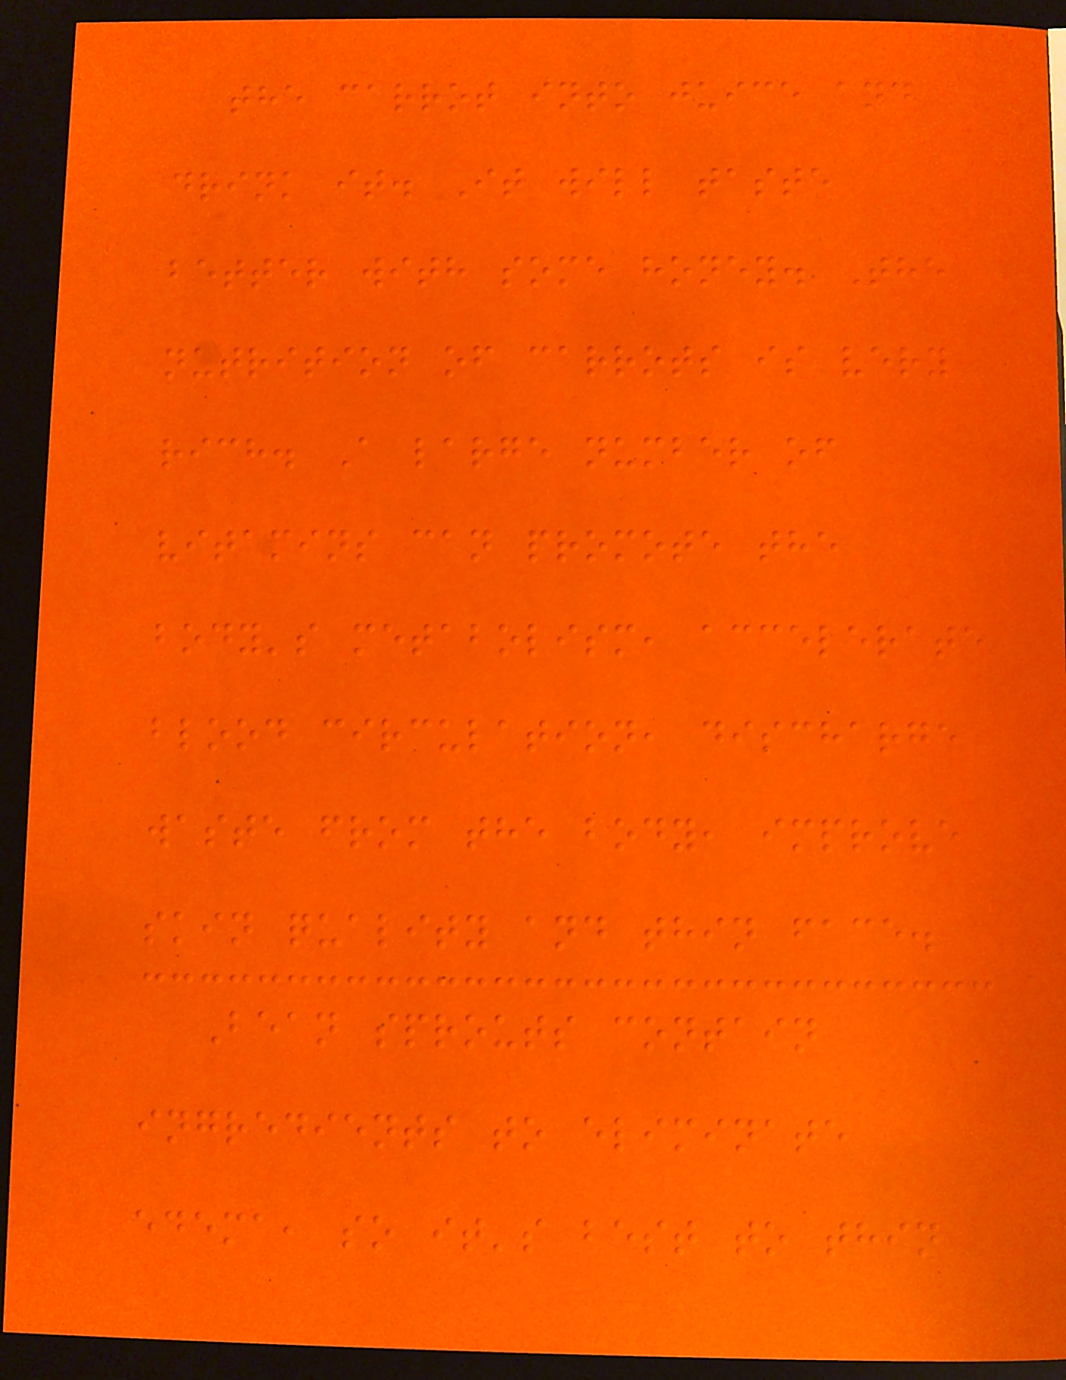the carrot into juice and
drink it. It will taste
better with some honey. The
nutrition of carrots is very
rich. A large number of
vitamins can promote the
body's metabolism, accelerate
blood circulation, discharge
waste from the body, improve
skin quality and thin face.
Bean sprouts contain
ingredients to eliminate
edema, so it's best to thin
